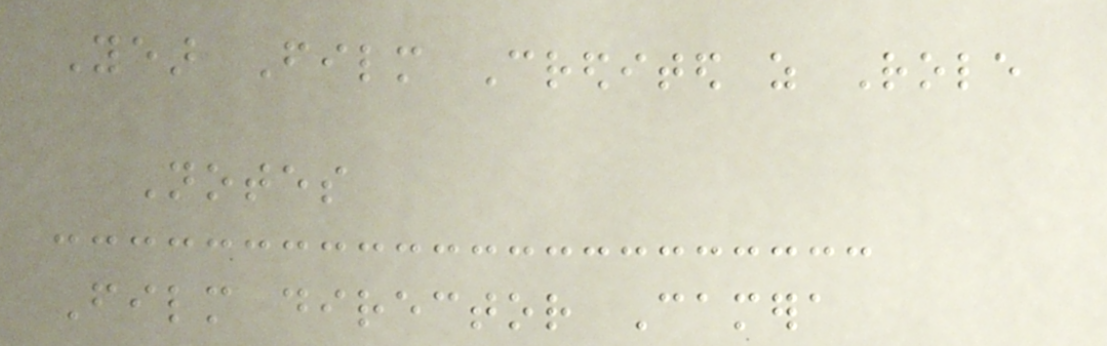Year Film Credited as Role
Notes
Film director Camera
